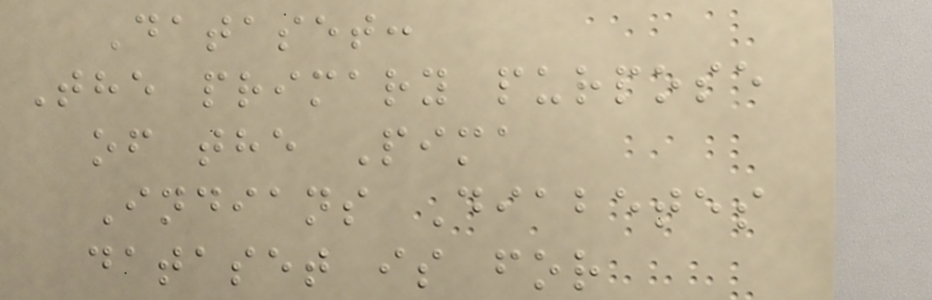Dataset:
The primary purpose
of the Pima
Indians Diabetes
dataset is for
